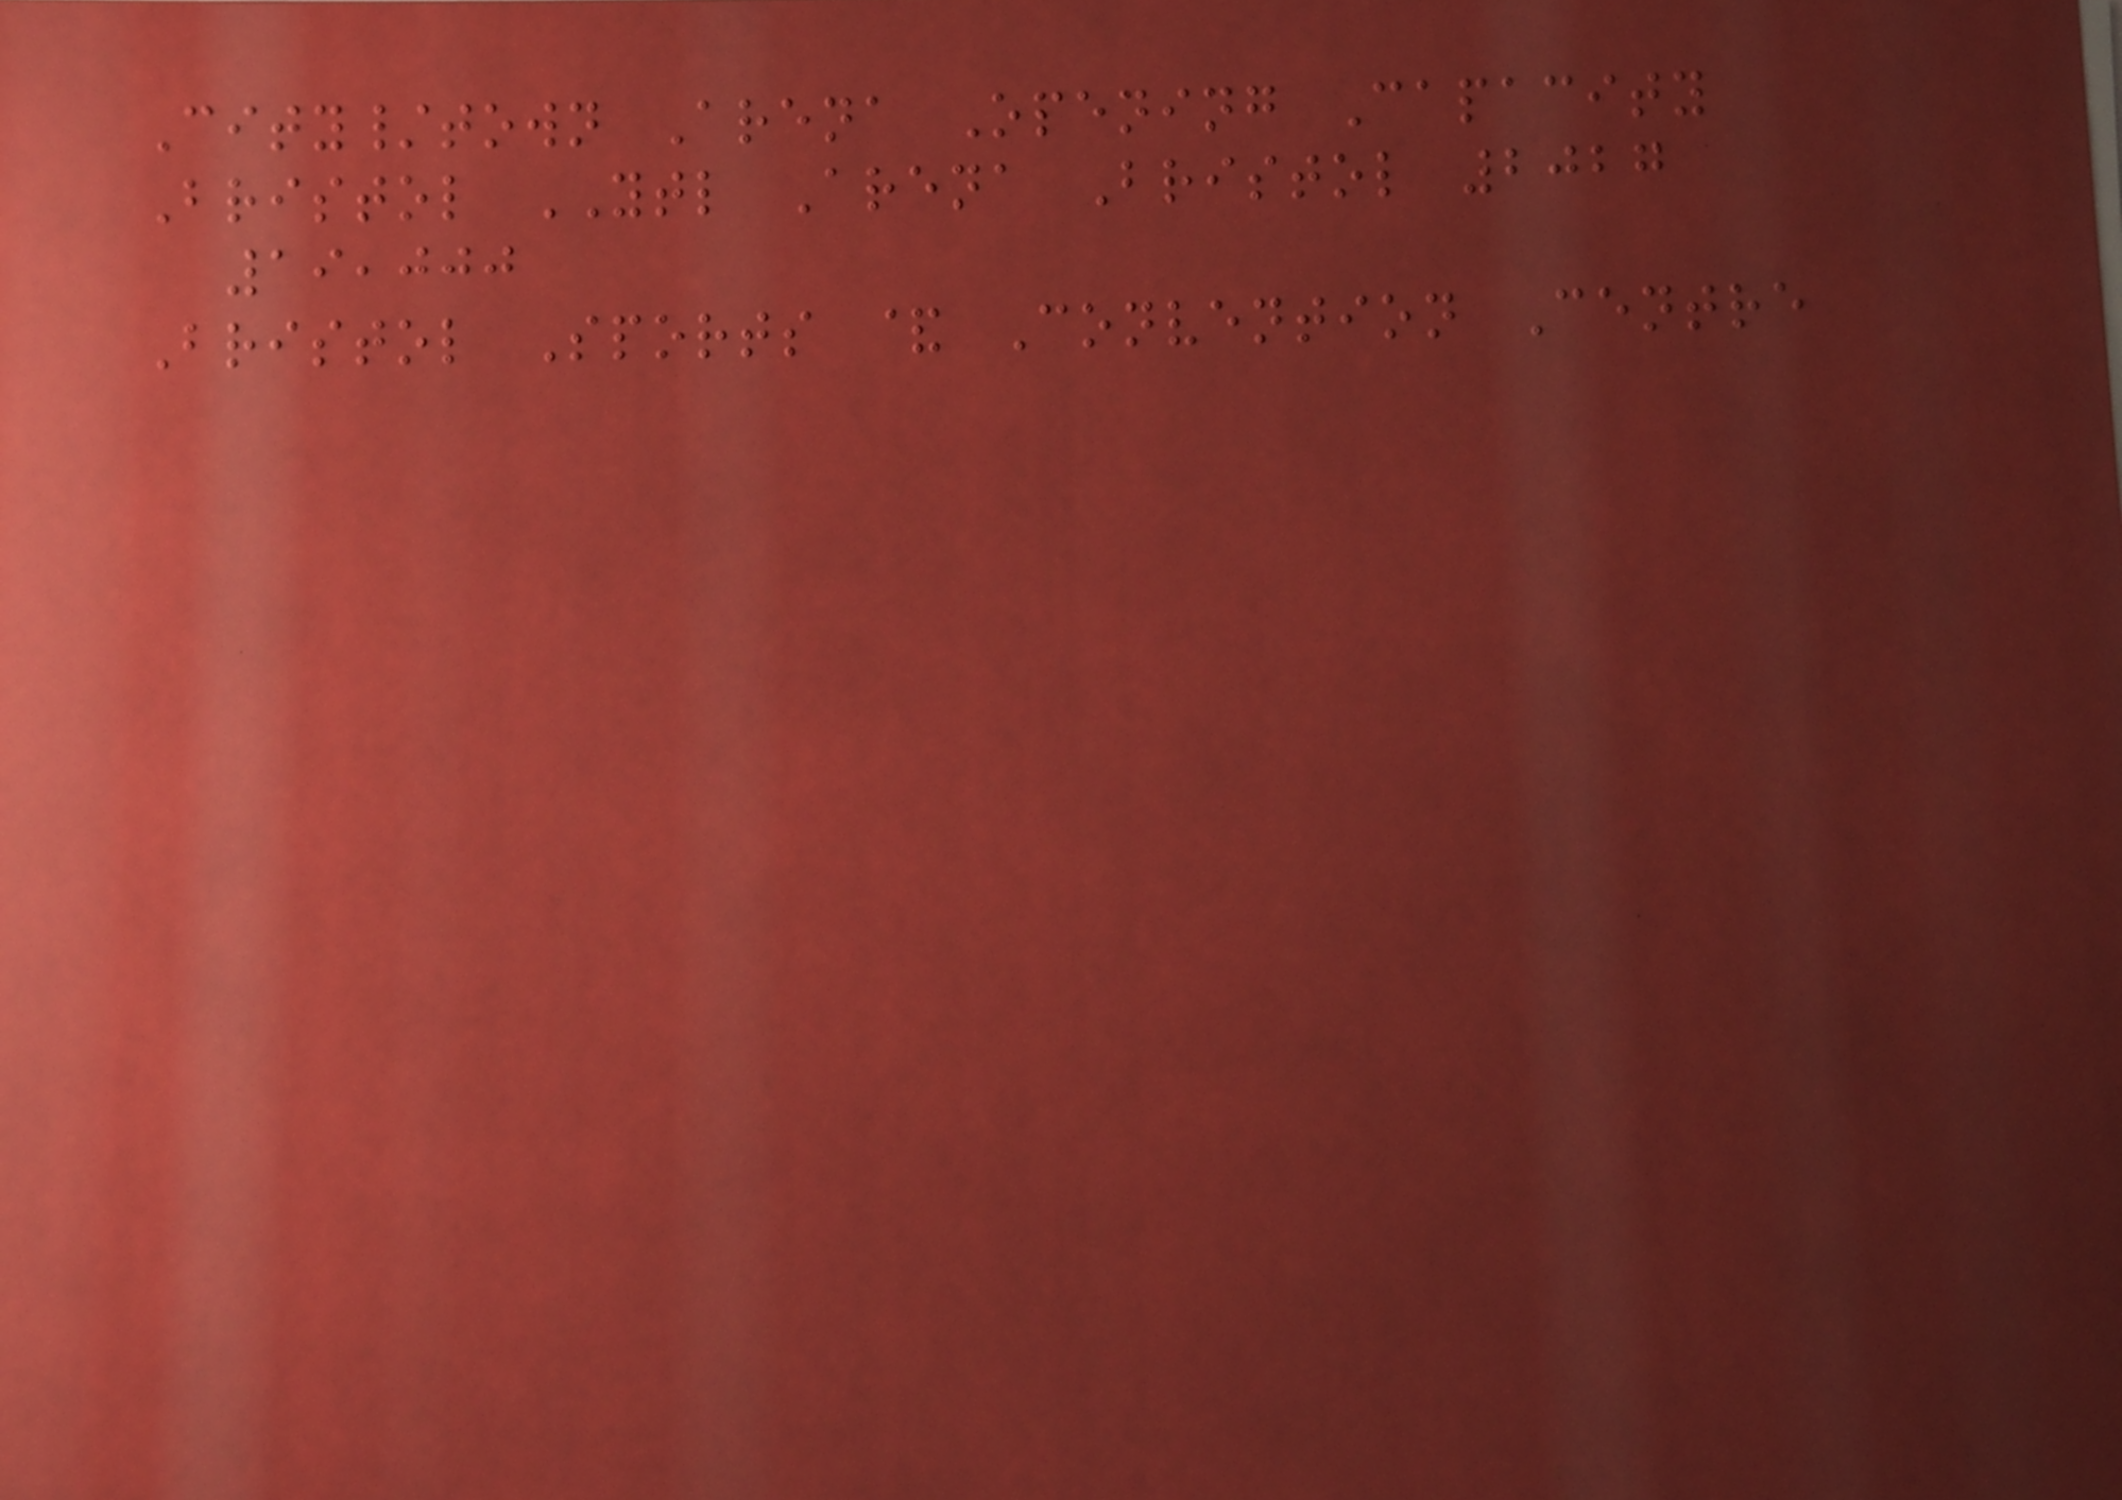City/town Arena Opening Capacity
Bristol YTL Arena Bristol 2027
19,000
Bristol Sports & Convention Centre
